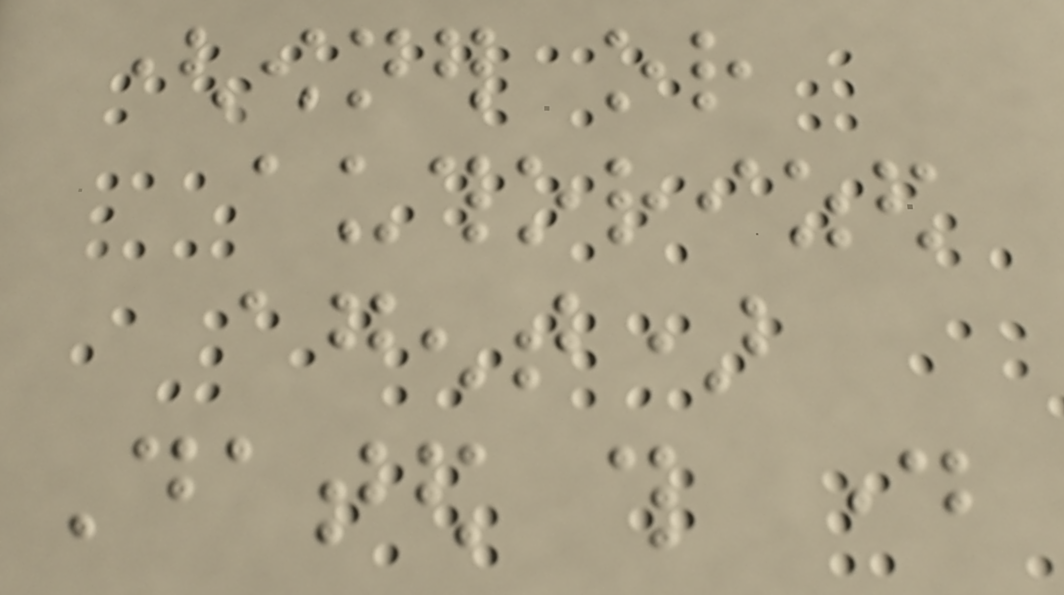(owner or
authorized
agent)
Dated this day
